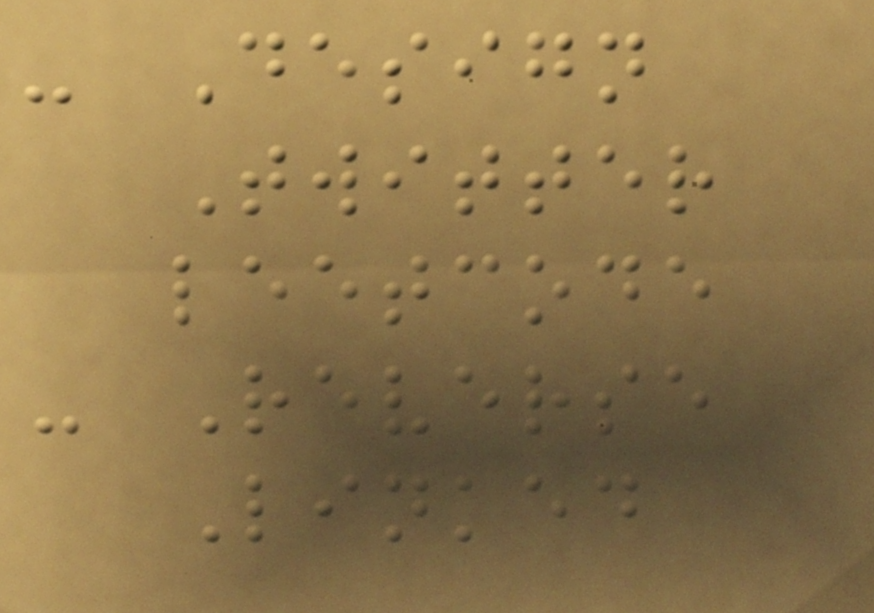- Design
Twitter
leetcode
- Reverse
Linked
